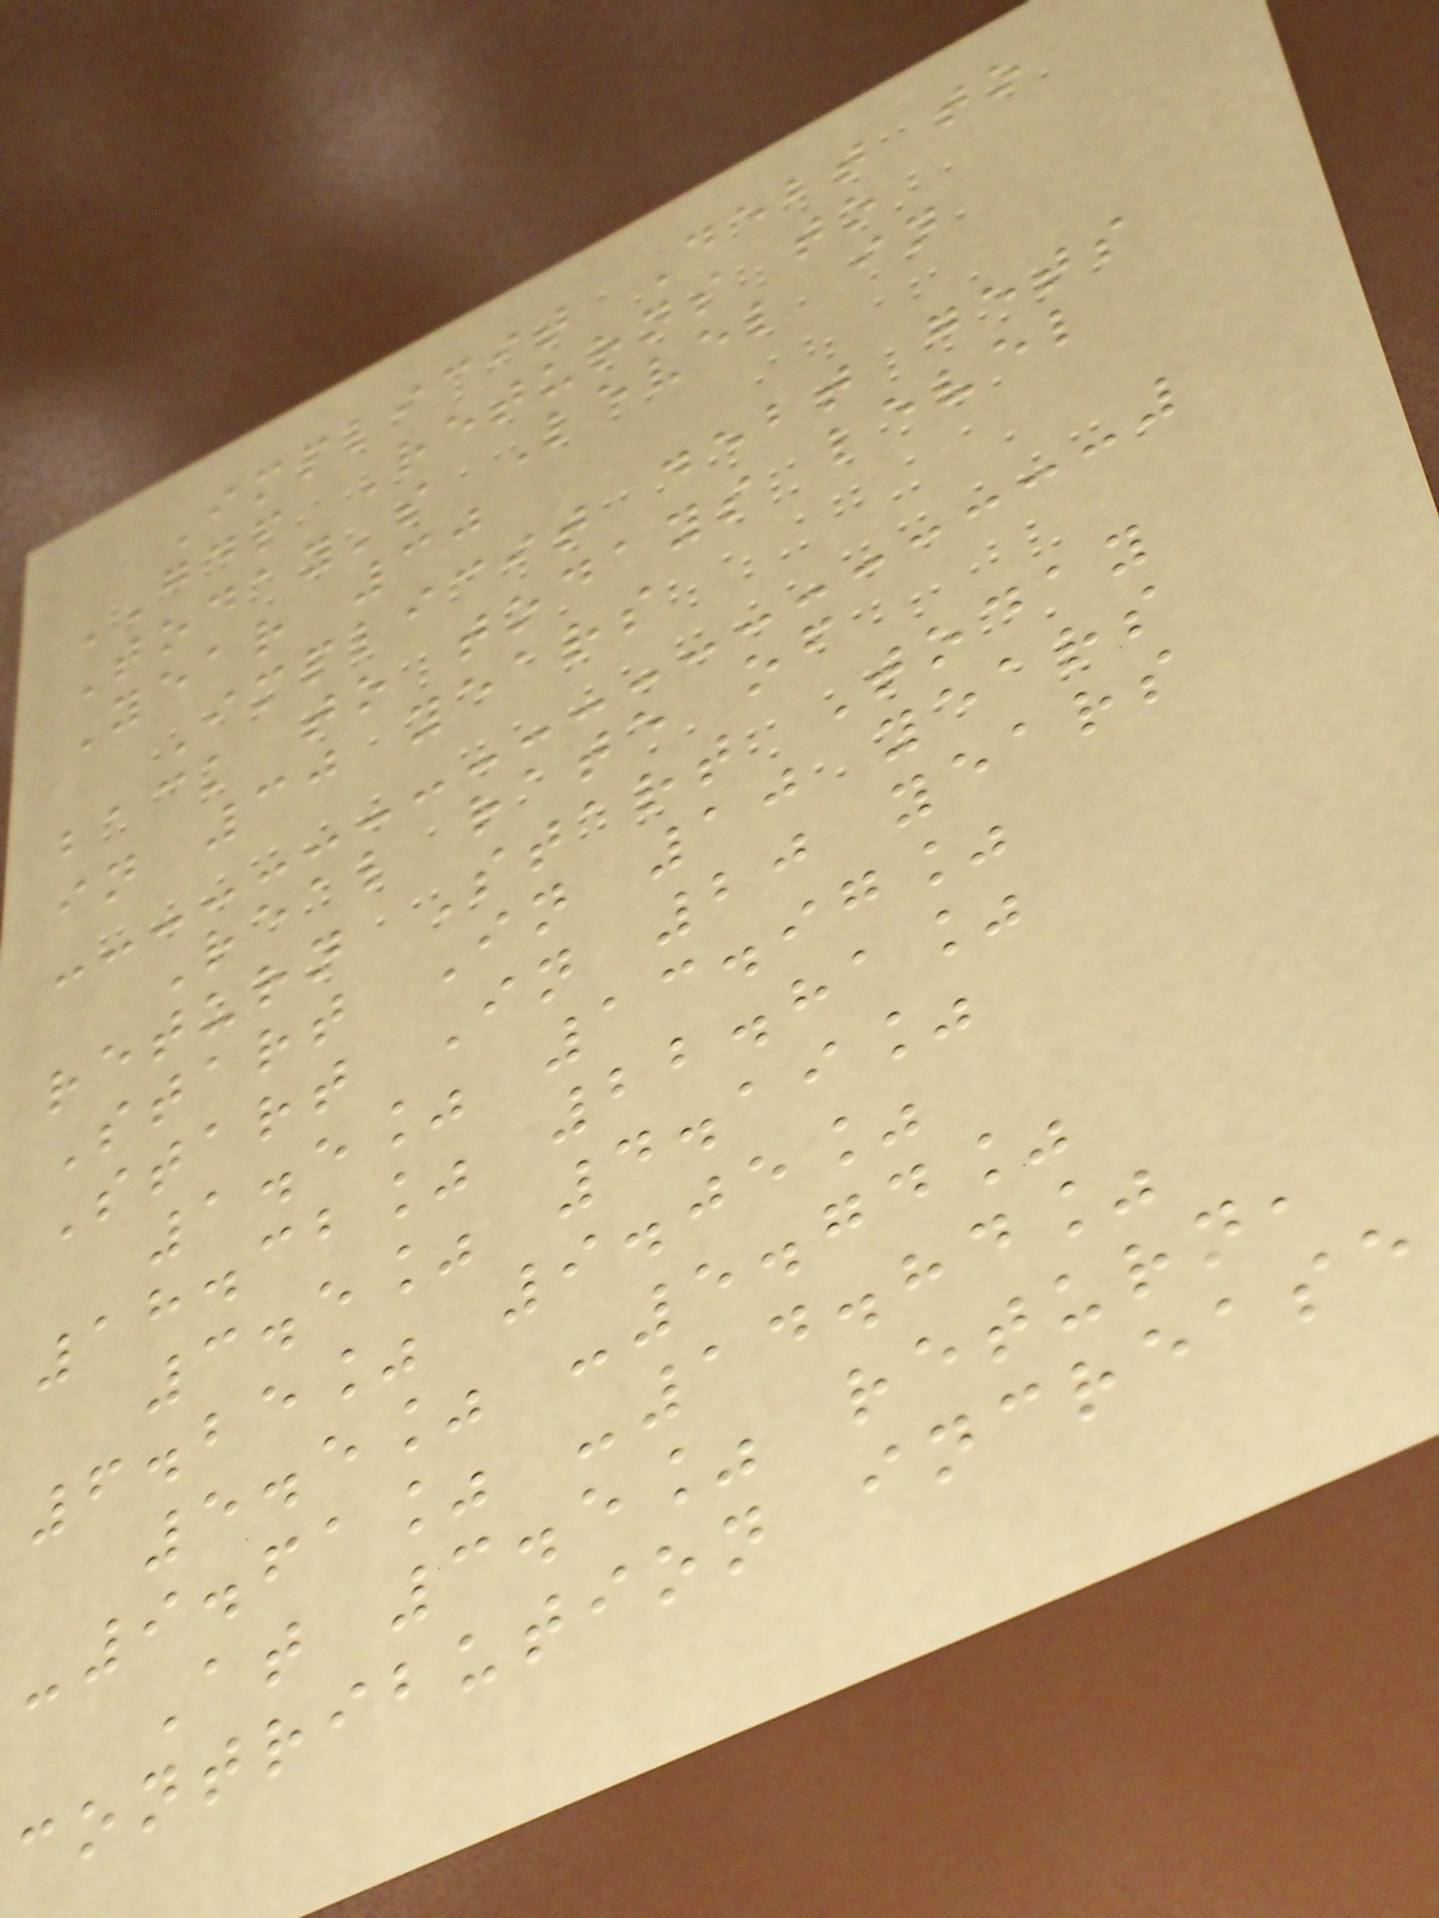Implicit Debt to
GDP Returns to
Today's Level in
Year 30
Implicit debt gets
back to todays level
in 30 years
Real rate of
return Start Today
Start In 10 years
Start In 20 years
1.5% 13.97%
18.32% 22.81%
3.5% 4.19%
6.25% 9.05%
5.5% -5.74%
-9.61% -14.84%
At 3.5% return,
contribution increase
